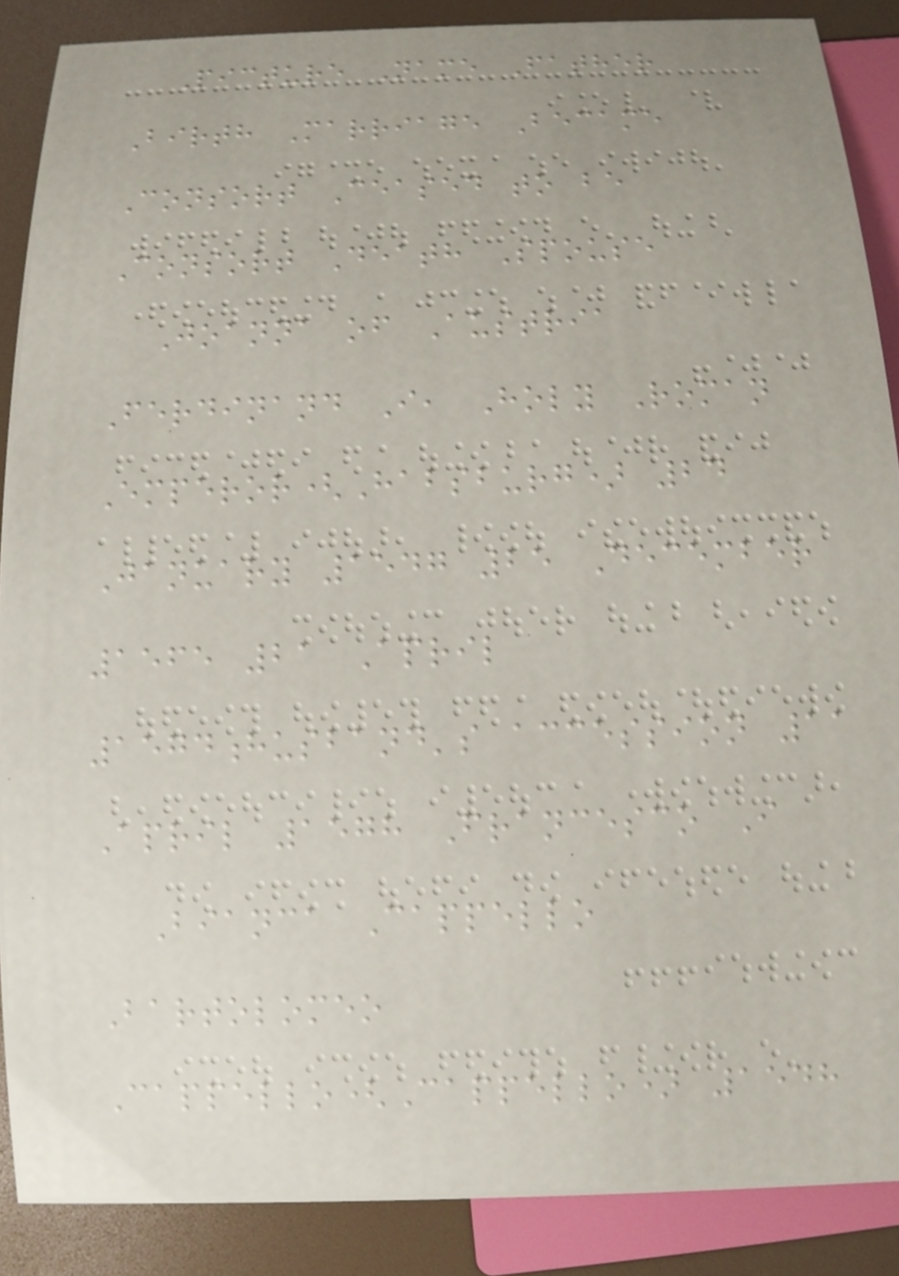Picture Name Father
Birth Marriage Became
Consort Ceased to be
Consort Death Spouse
Joanna of Austria
Ferdinand I, Holy Roman
Emperor(Habsburg) 24
January 1547 25 December
1565 21 April
1574husband's accession 11
April 1578 Francesco I
Bianca Cappello
Bartolomeo
Cappello(Cappello) 1548
